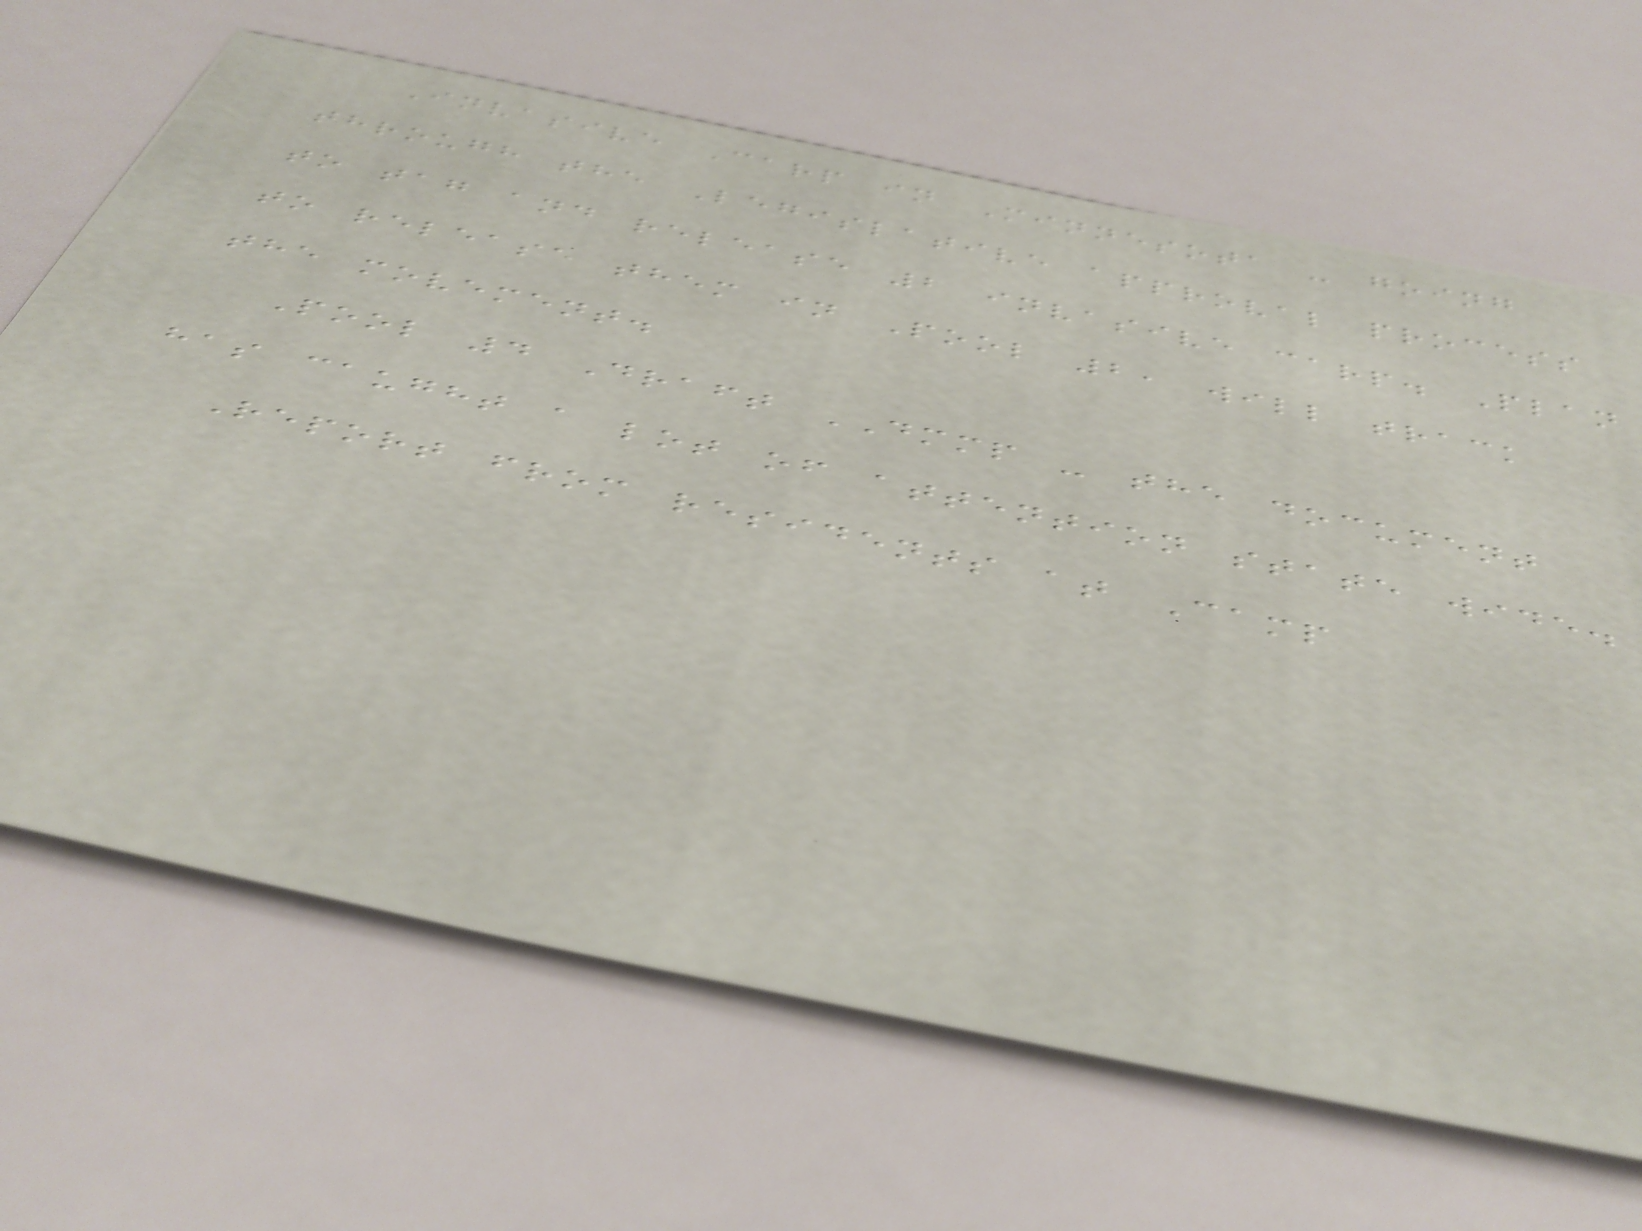Invasive Carp in Minnesota - going
through the Legislative approval process
to tag and release 2 invasive carp. Plan
to release them in Pool 2, will track
the movement.
Pool 4 Draft DMMP - the document
has caught a lot of attention state wide.
Report from residents at Camp
